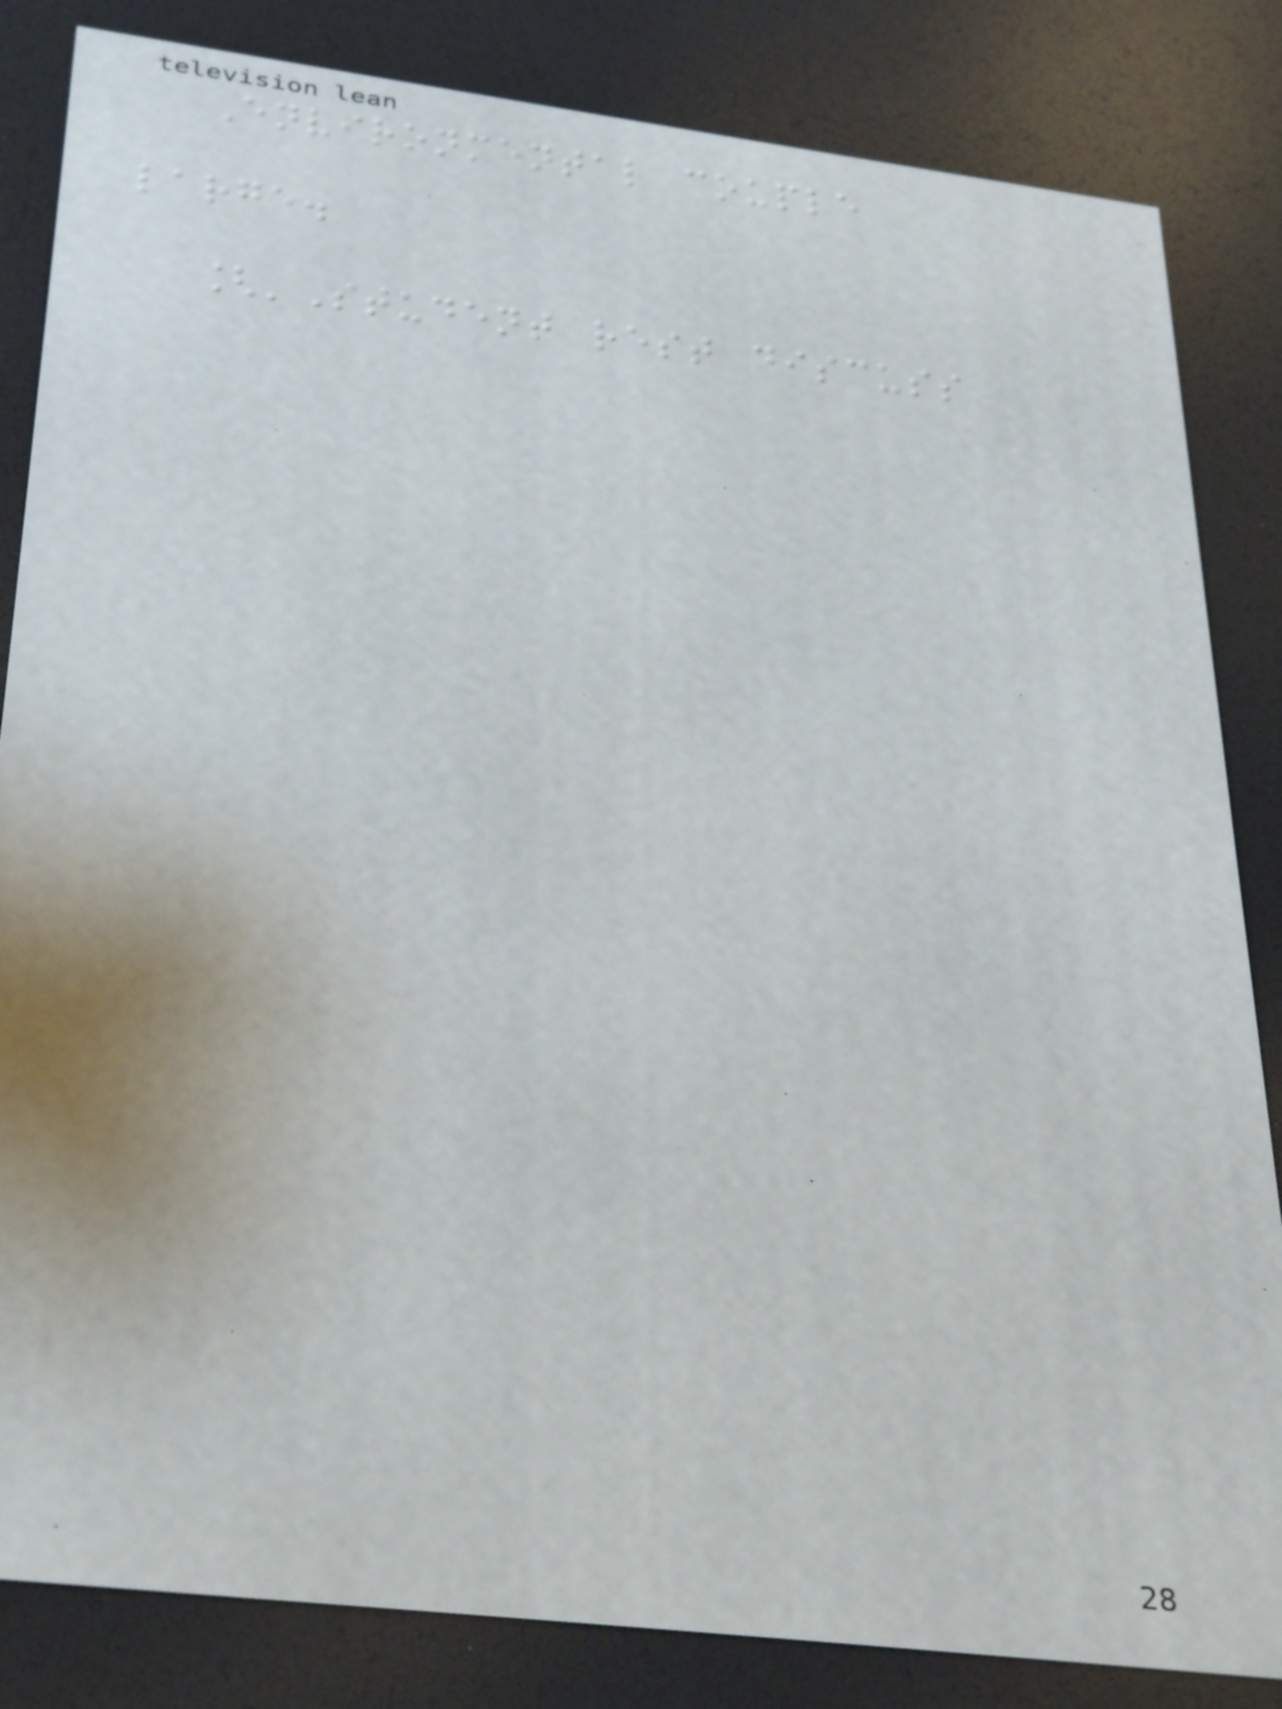Environmental couple
large.
['Student rest discuss
